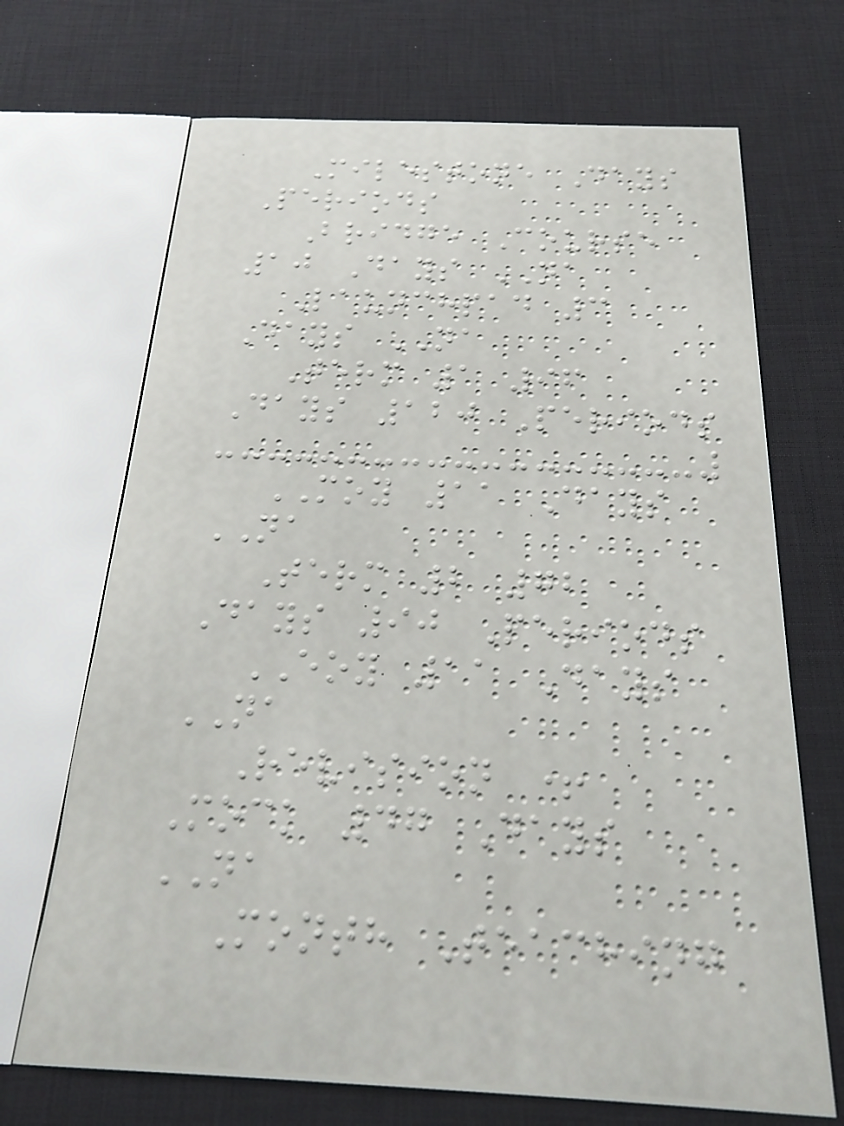Milestone Days
Periods
Bridge Course
10 Days NA
Launchpad 3
Days NA
Term 1 96
Days 120 Periods
MOY 11 Days
NA
Term 2 72
Days 90 Periods
EOY 11 Days
NA
Revision +
Mock 47 Days
NA
Month Teaching
